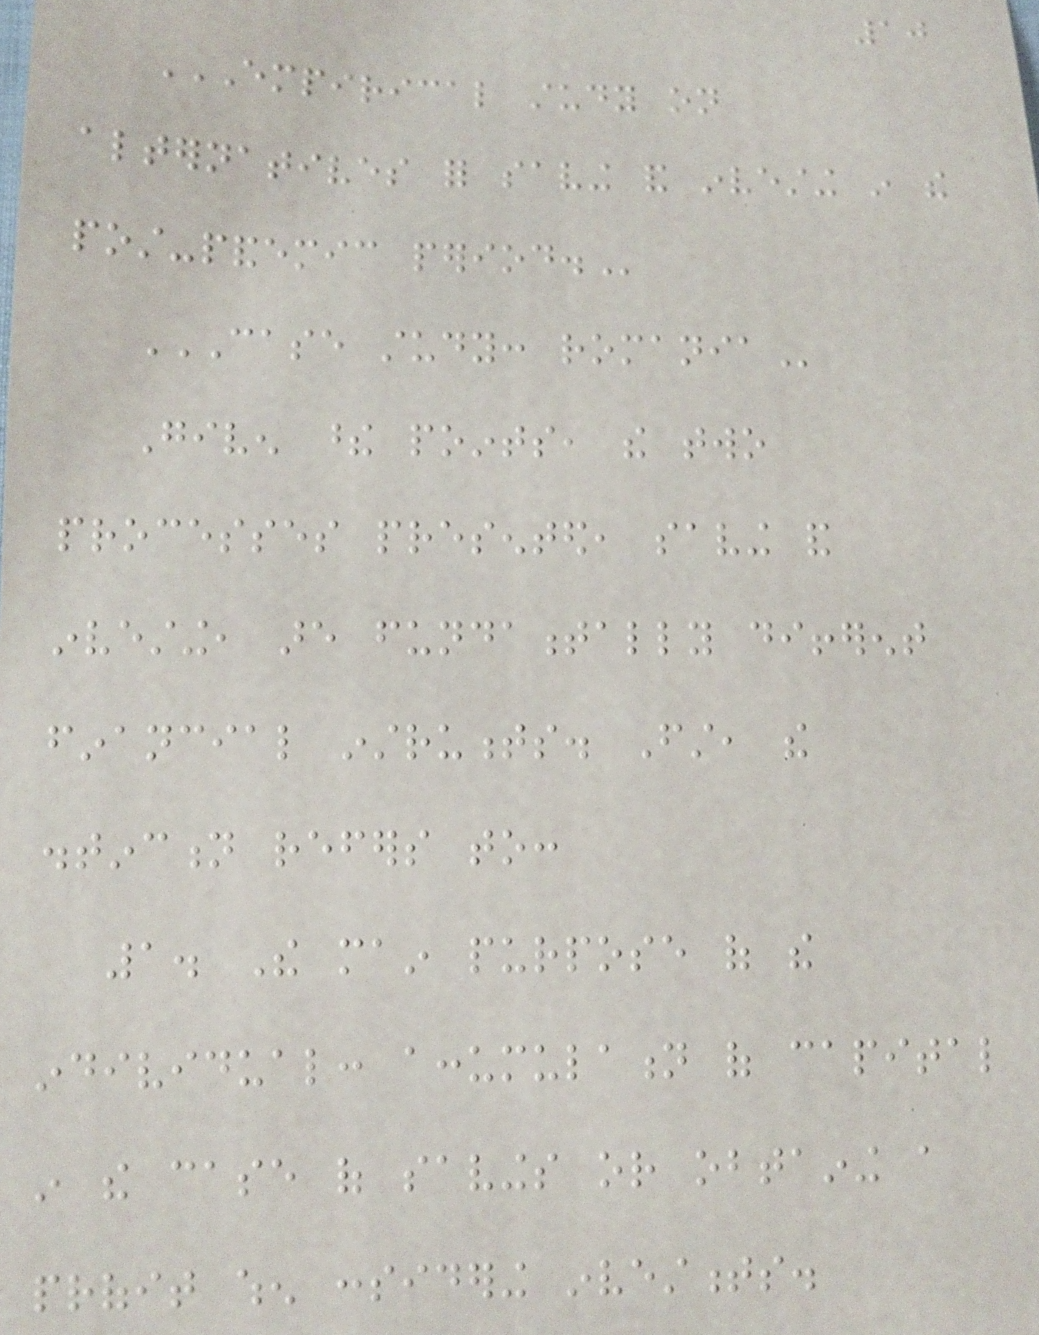10
EMPIRICAL STUDY ON
ALTERNATIVES FOR SAVING AND INVESTING IN THE
POST-PANDEMIC PERIOD.
CASE STUDY: ROMANIA
Given these points, the two
processes presented, saving and
investing, are fundamentally different
financial instruments. First, the
distinction refers to:
1. The main purpose of the
individual: accumulation of capital
in the case of savings or obtaining a
profit when considering investments.
